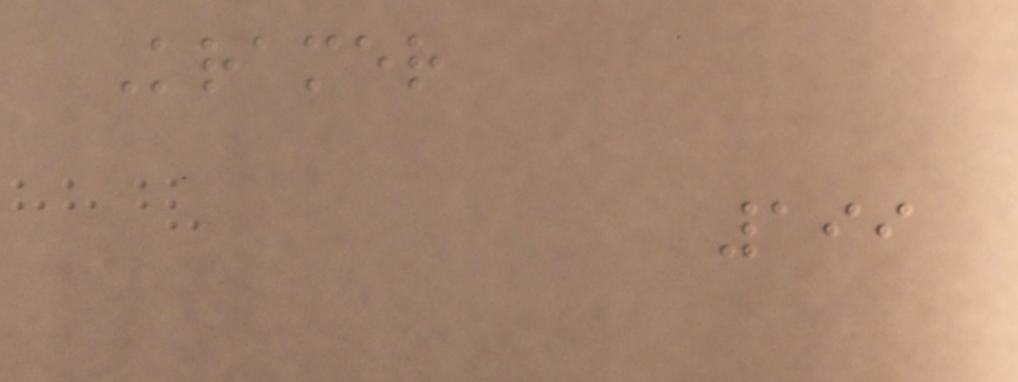Kramer
199
